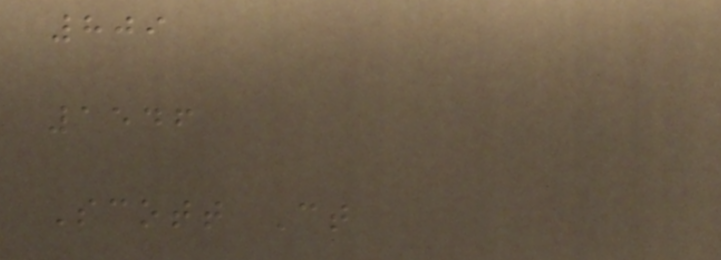809
1546
Scott Ct
